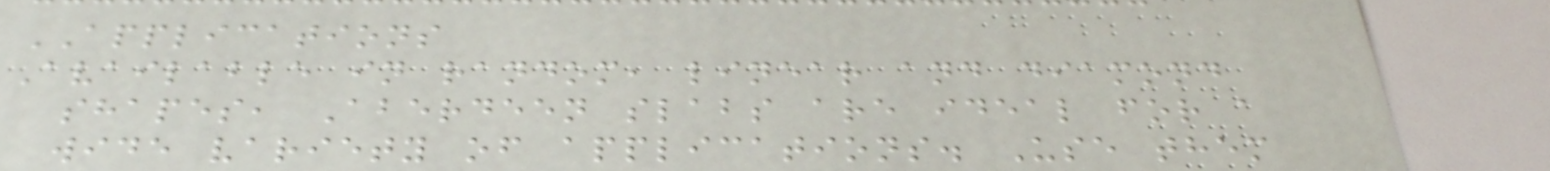APPLICATIONS
Available in random, linear and diamond
shapes, Aberdeen slabs are ideal for a
wide variety of applications. Use them
